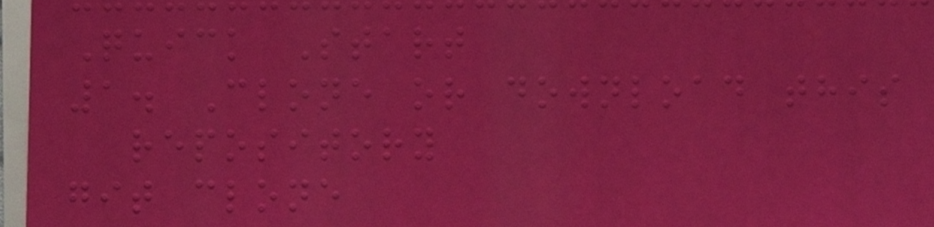Quick Start
1. Clone or download this
repository
git clone
